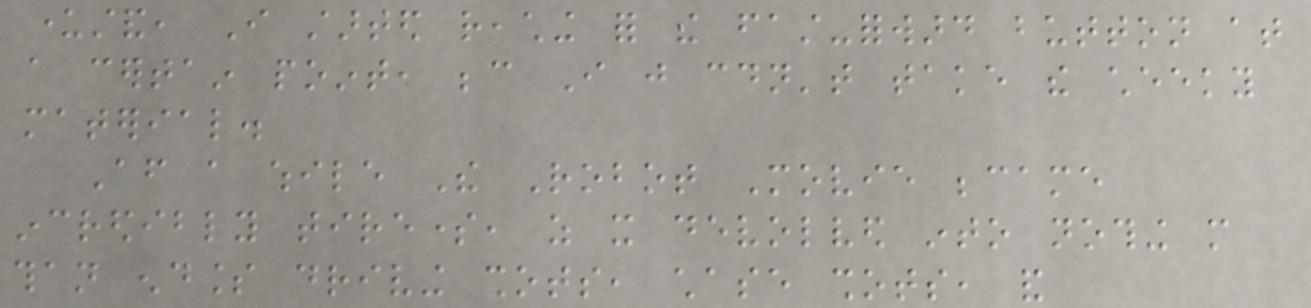understand, I started reaching for the fast-forward button at
a certain point, because I just couldn't take the cheeky
material.
After a while The Robot Movie became
incredibly tiresome, as it devolved into nothing more
than endless driving shots, chase shots, and
